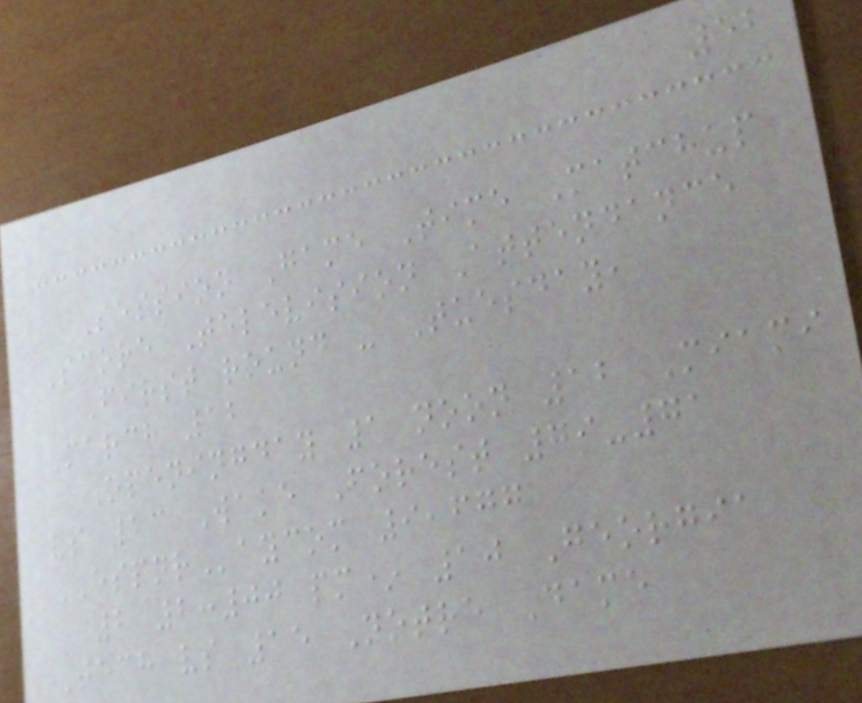52
Session Game Time Matchup
Score Television Attendance
First round - Tuesday,
March 12
Openingday 1 noon 12 Miami
vs 13 Wake Forest 79-71
ESPNRaycom 9,677
2 2:00 pm* 10 Georgia
Tech vs 15 Notre Dame
